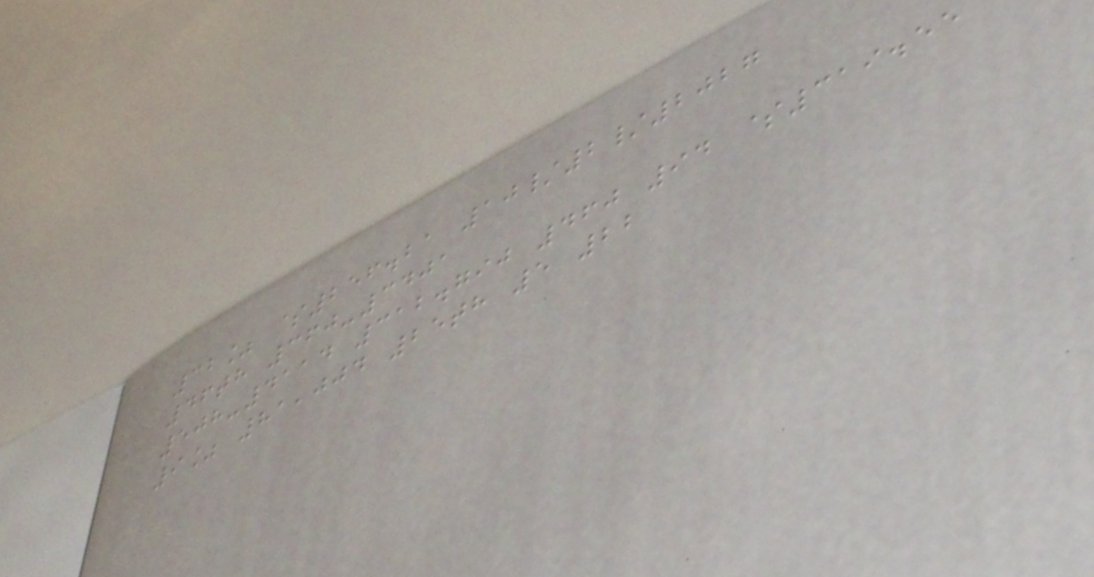32% $256.21 10/2/2027
46th 360-3401
508-4114 312.790 460 94 $319.55
9% 81,004 25th 5 22
